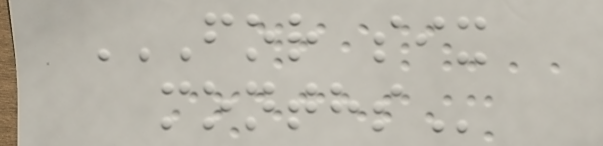FOR SIX
MONTHS
